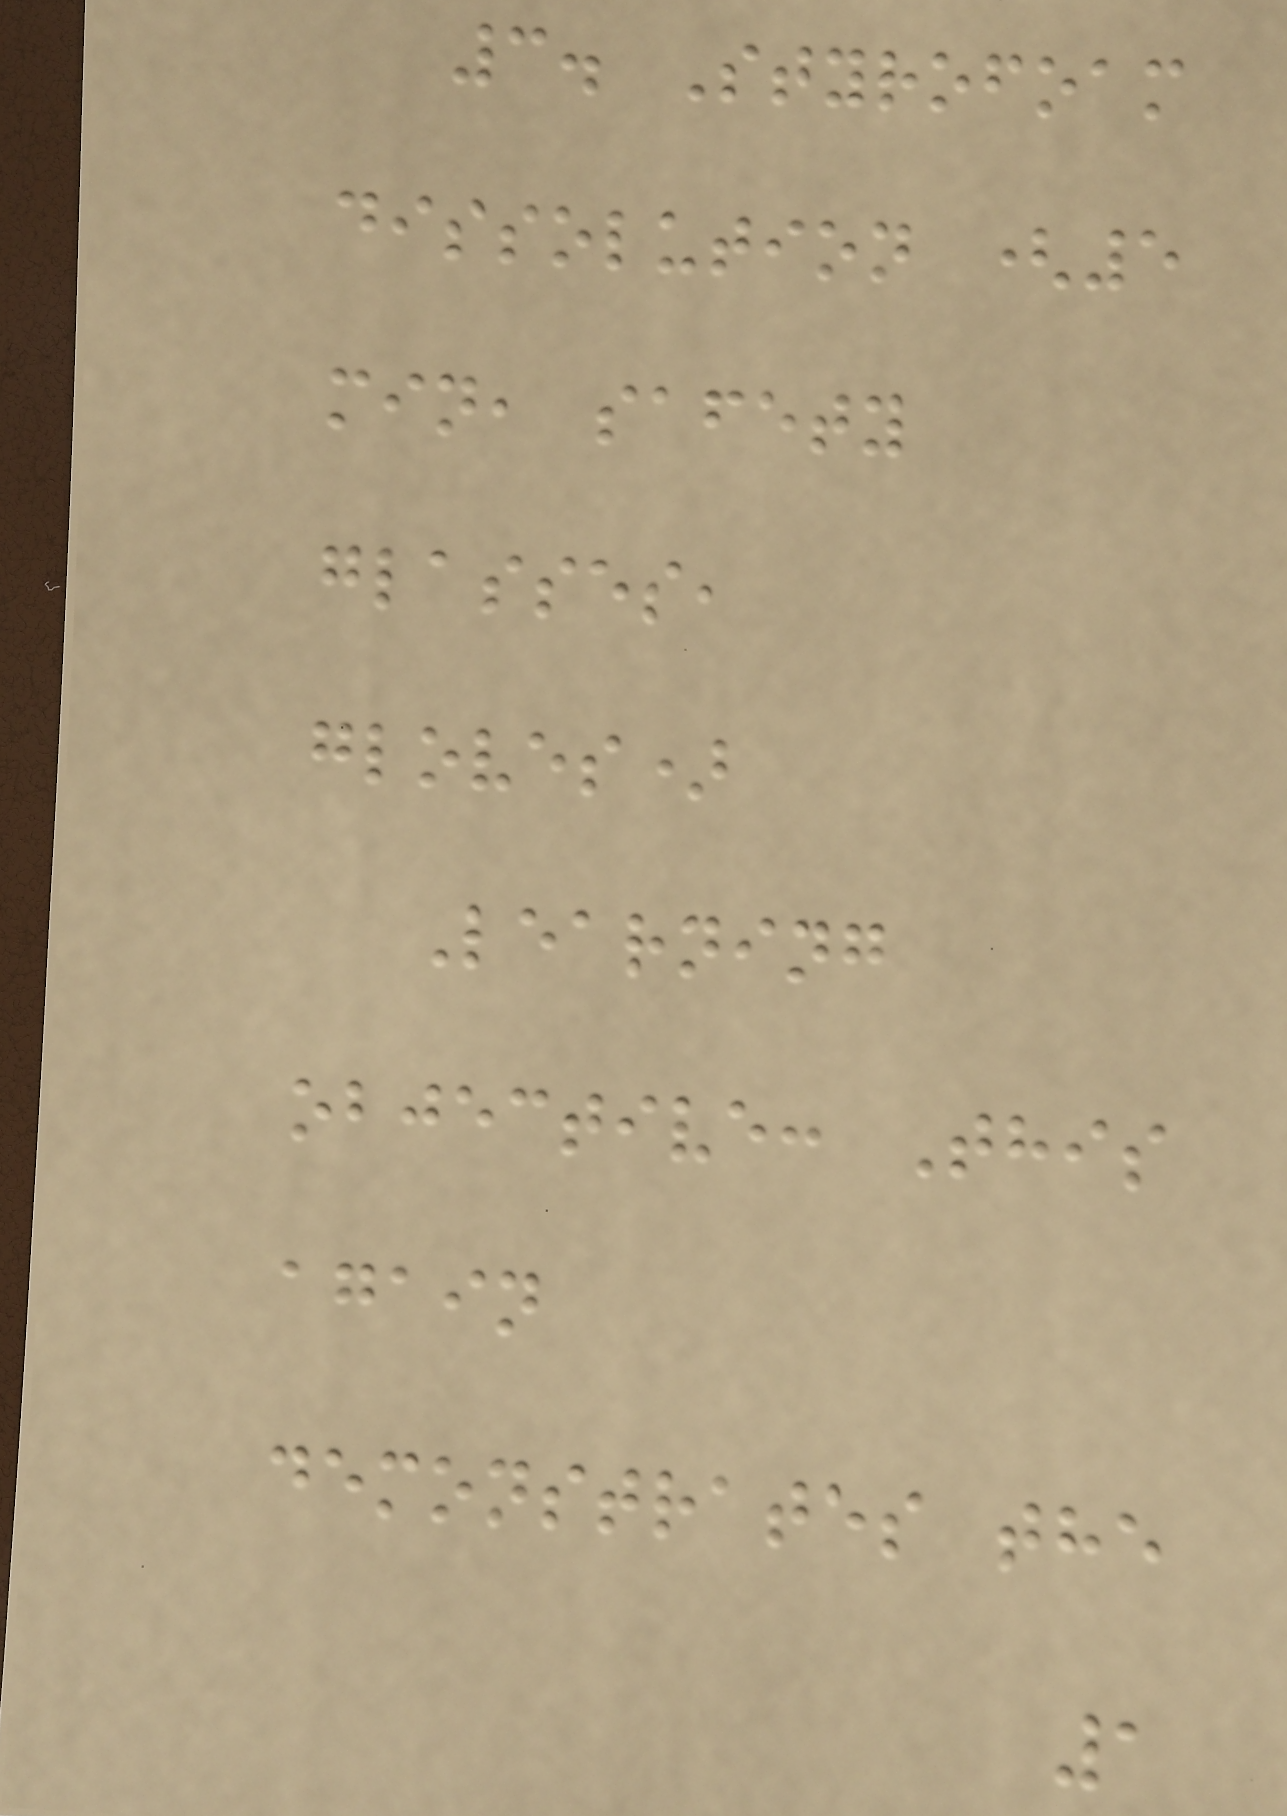3. Styrofoam
dissolution (5
min, safety
glasses,
gloves)
Learning
objective: This
again
demonstrates the
1
